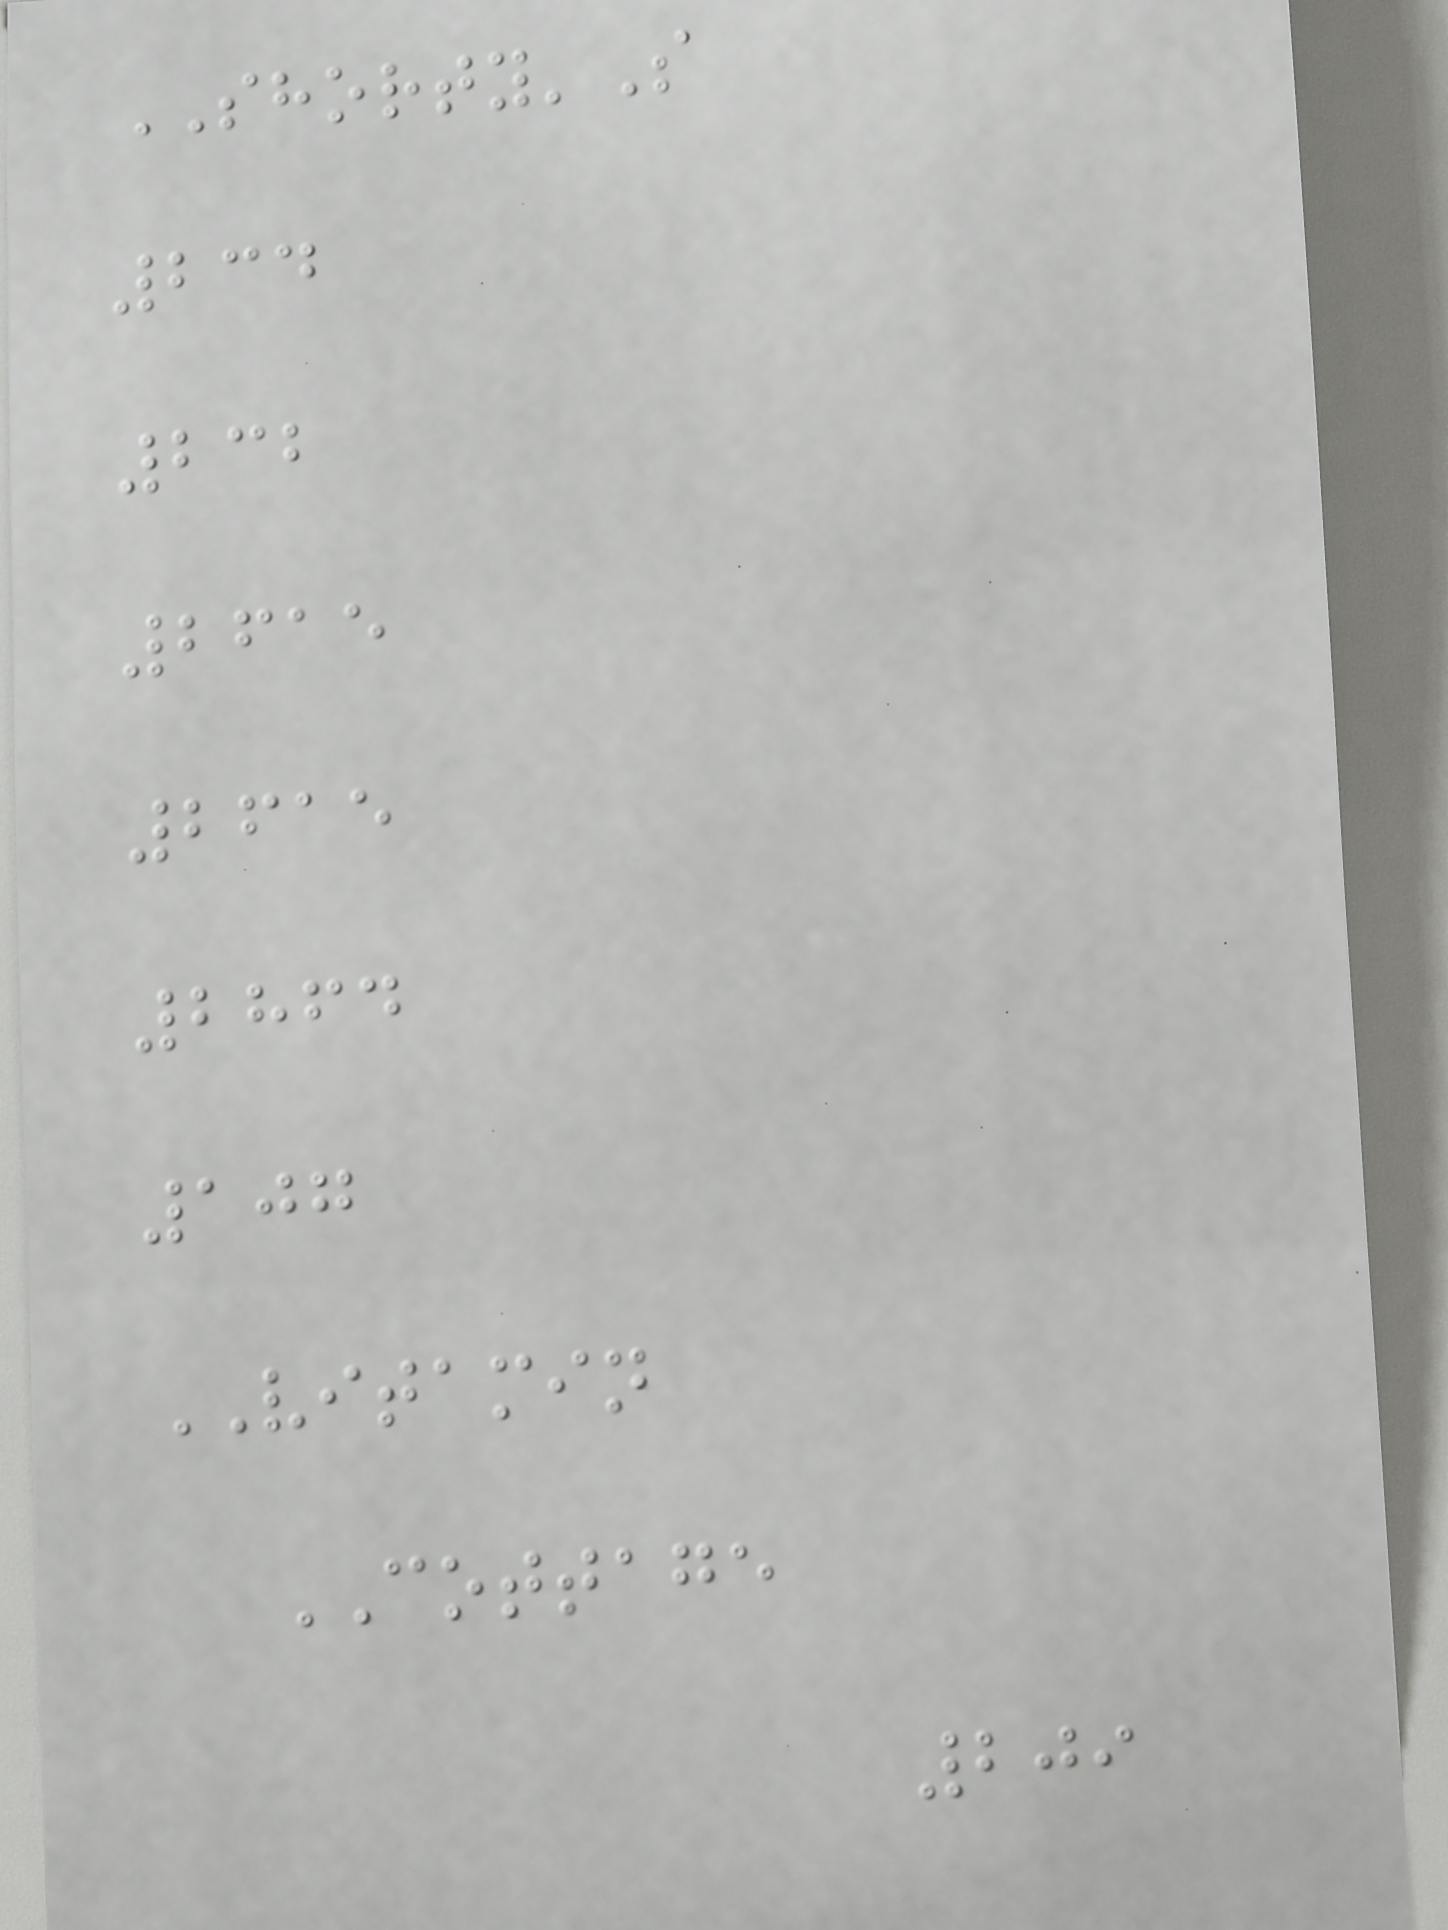SHORTY'S
234
232
2615
2615
2864
107
VITAMIN
COTTAGE
209
